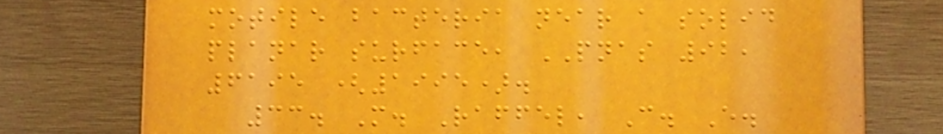motile bacteria near a solid
planar surface, PNAS 92,
6195 (1995).
33. M. Raffel, C. E.
